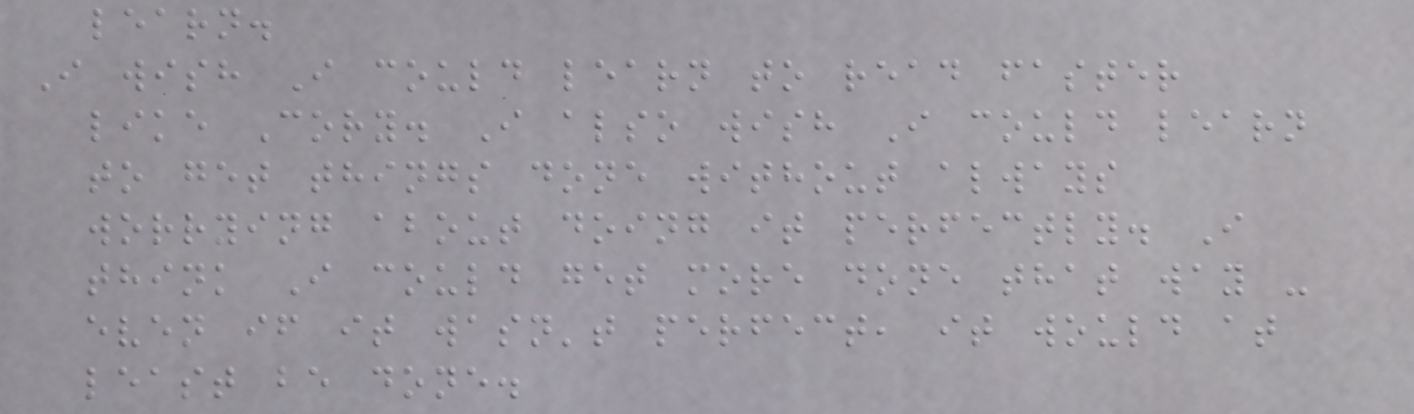learn.
I wish I could learn to read faster
like Cory. I also wish I could learn
to get things done without always
worrying about doing it perfectly. I
think I could get more done that way -
even if it wasn't perfect, it would at
least be done.
